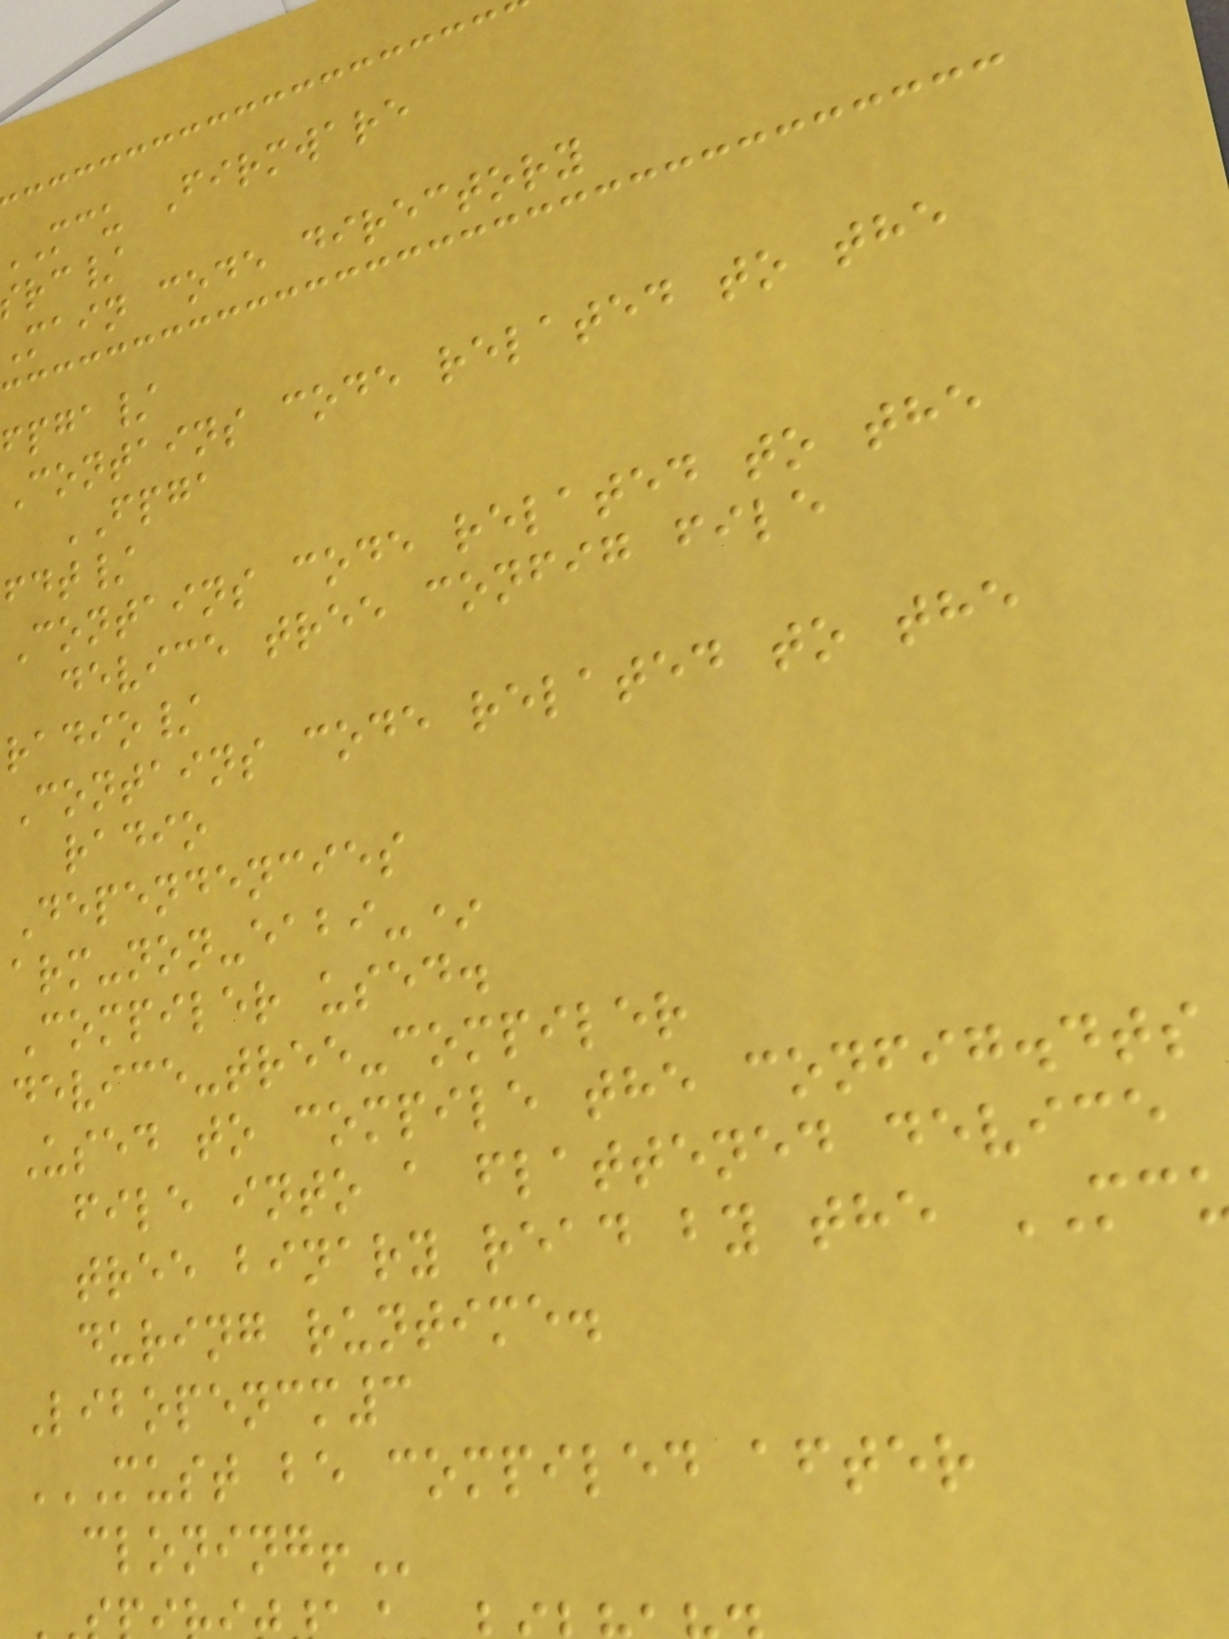mcu Firmware
rc/
Main code directory
fpga/
Contains code related to the
FPGA
fdt/
Contains code related to the
device tree config file
radio/
Contains code related to the
radio
Dependencies
arm-non-eabi-*
Compiler used.
device-tree-compiler
Used to compile the config.dts
file into a flattened device
tree binary read by the MC
during runtime.
Libopencm3
MUST BE COMPILED AFTER
